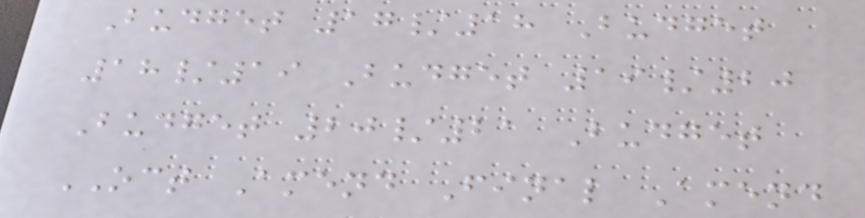Budget 17/18 Budget
18/19 Budget 19/20
Budget 20/21 Budget
OCT Amend Final Amend
